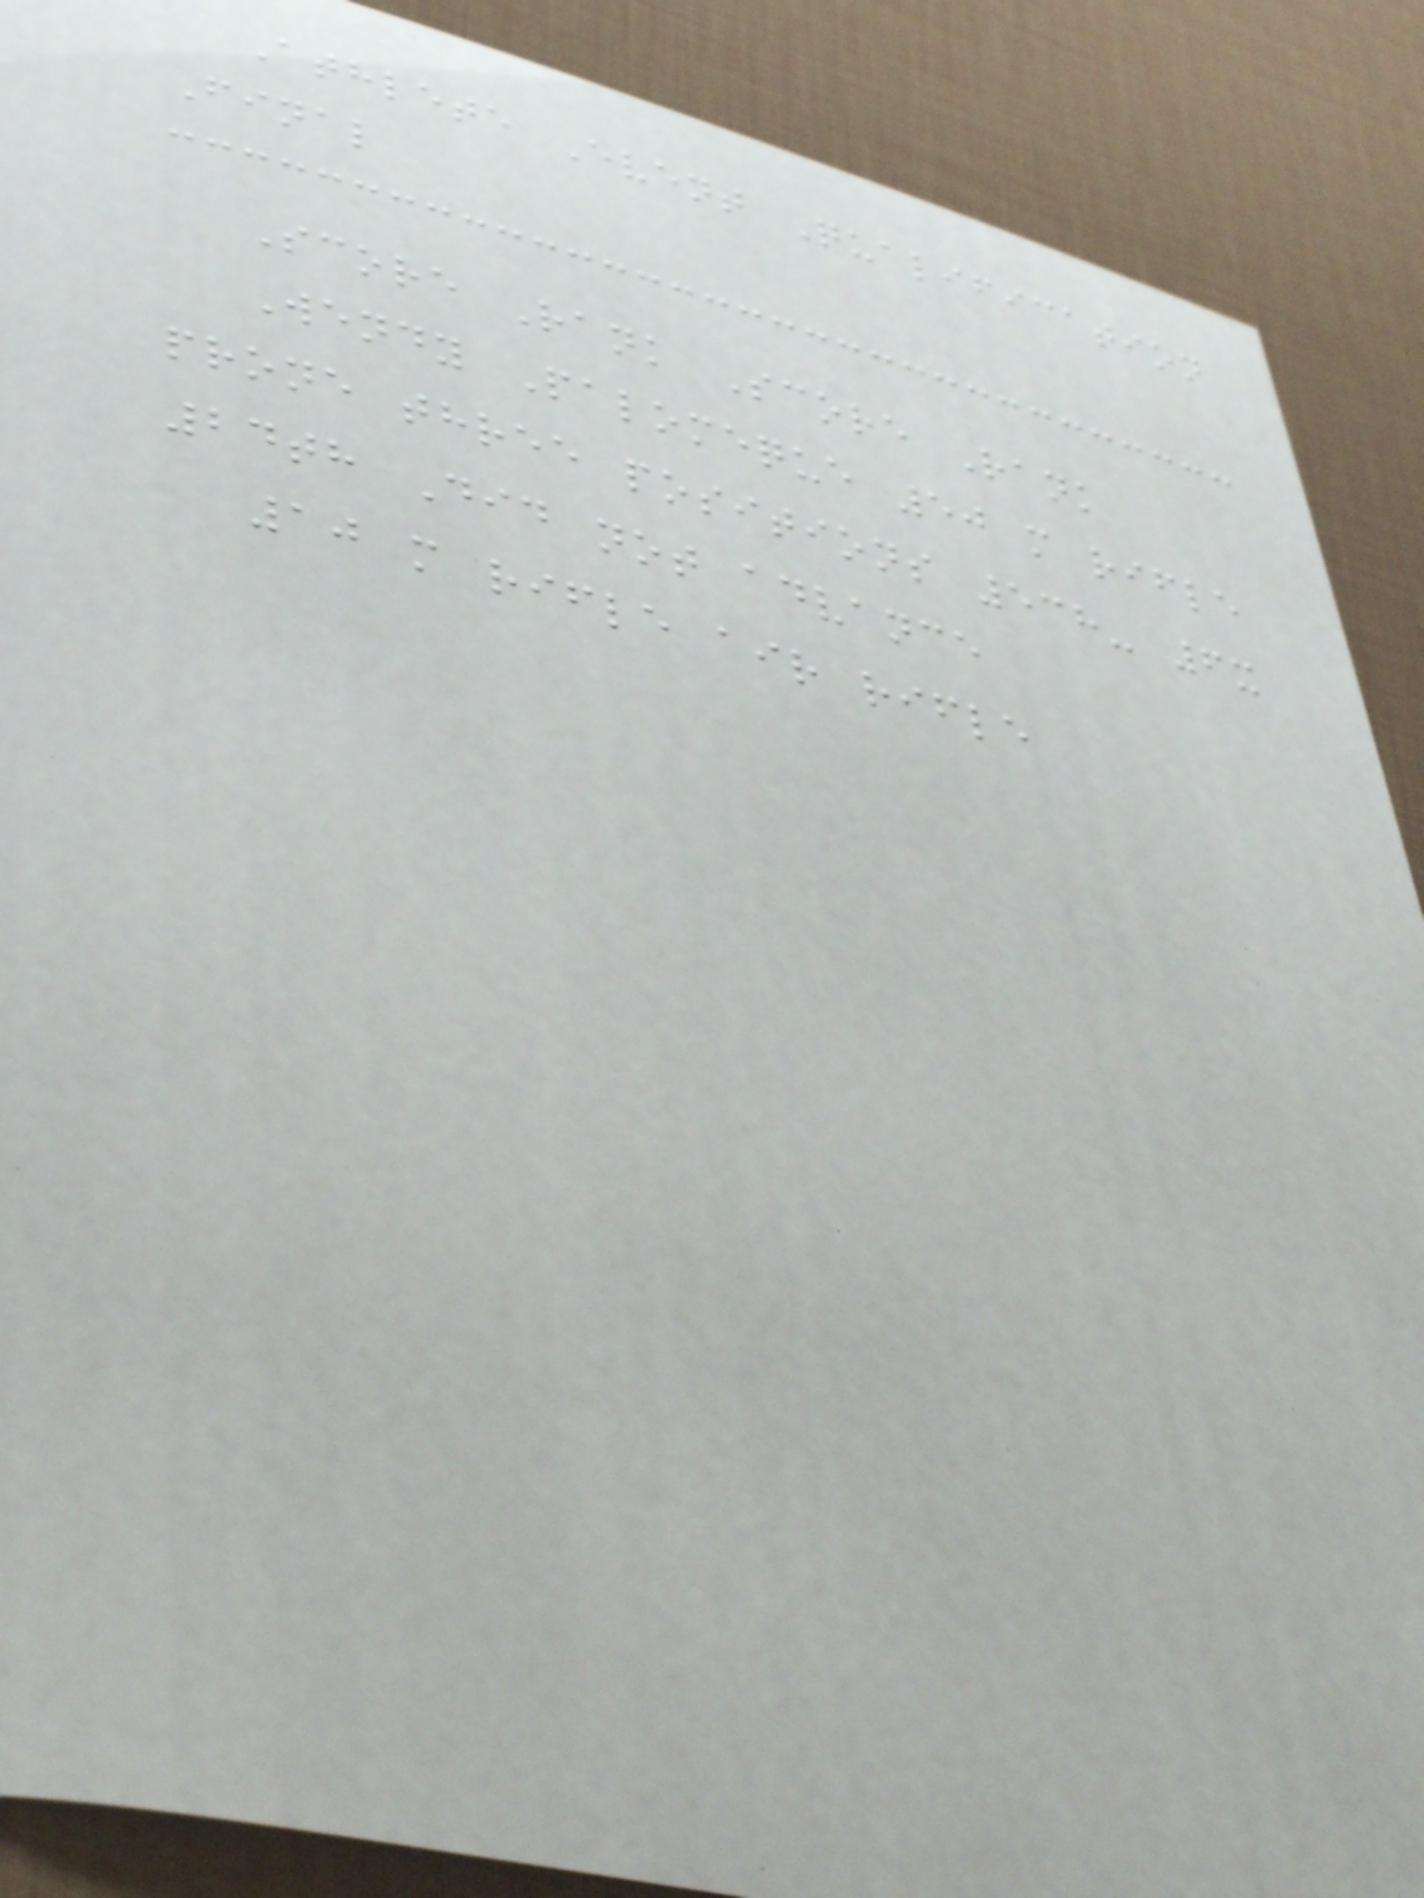Athlete Event Qualification
Final
Score Rank Score Rank
Wendy Palomeque 50 m rifle
prone three positions 538- 6x
24th Did not advance
10 m rifle air rifle
